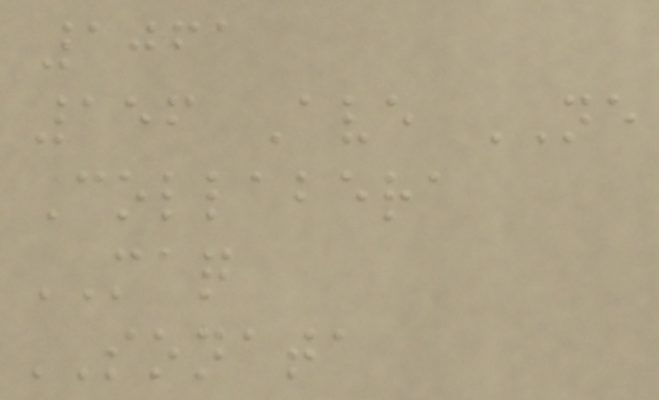1061
156 Ave NE
Collabera
MAQ
SONATA
